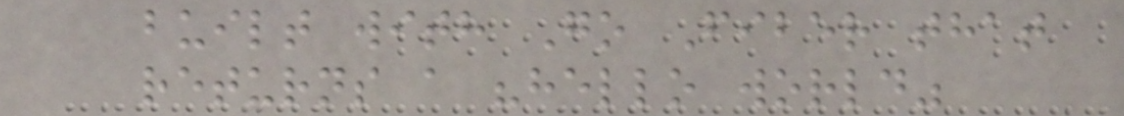built with Go Fiber that
returns a "hello world"
